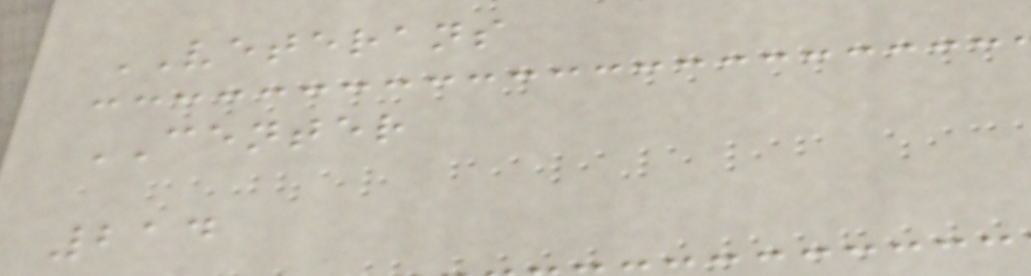VETERANS
CENTER
214
